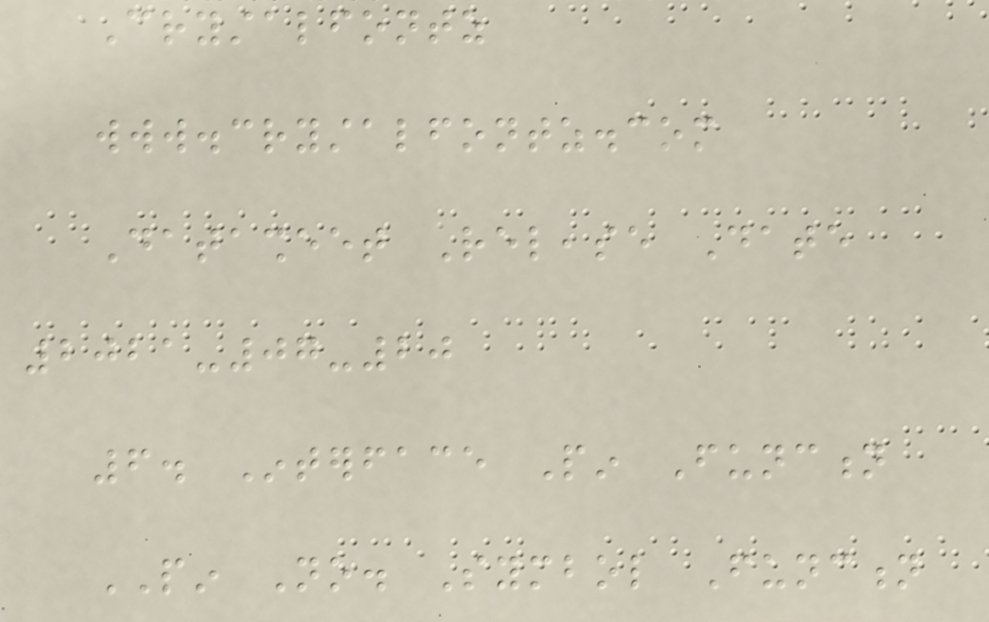Crystalfontz
www.crystalfontz.com
Datasheet Release Date
2021-07-20
6. Interface Pin Function
PIN No. Symbol Function
